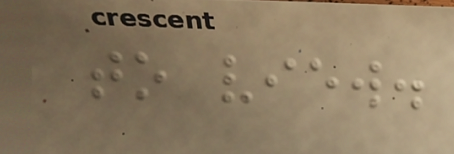to view.
